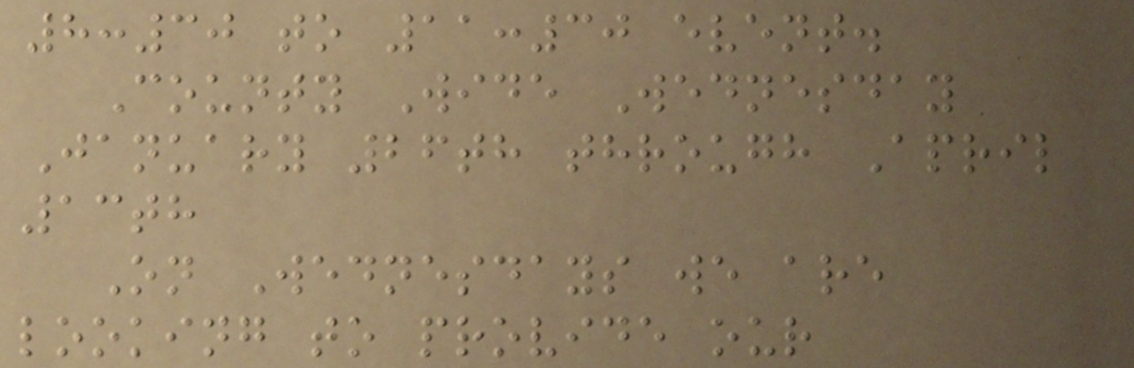8:30 to 11:30 event.
County Wide Wednesday
January 26th through April
13th
On Wednesdays we are
looking to provide our
